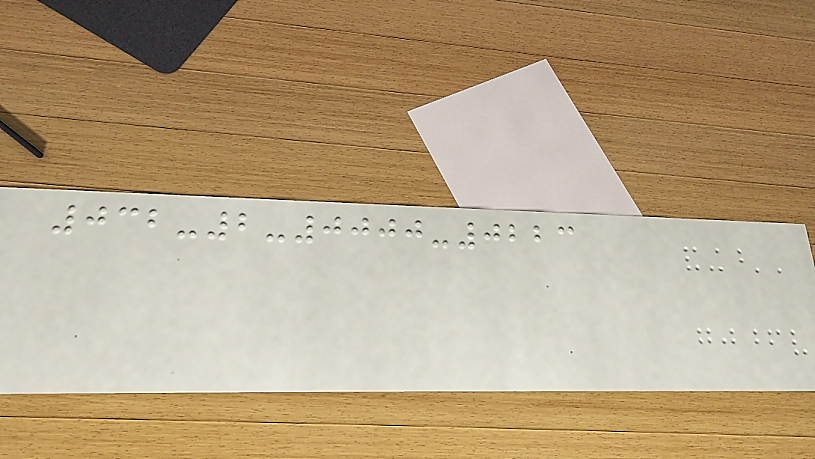032-2-0000-0223
